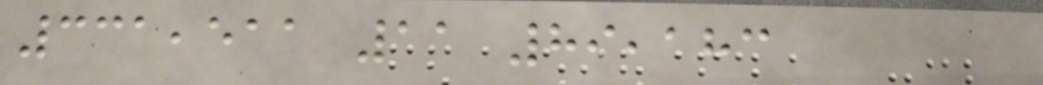331,511 11 89,183
